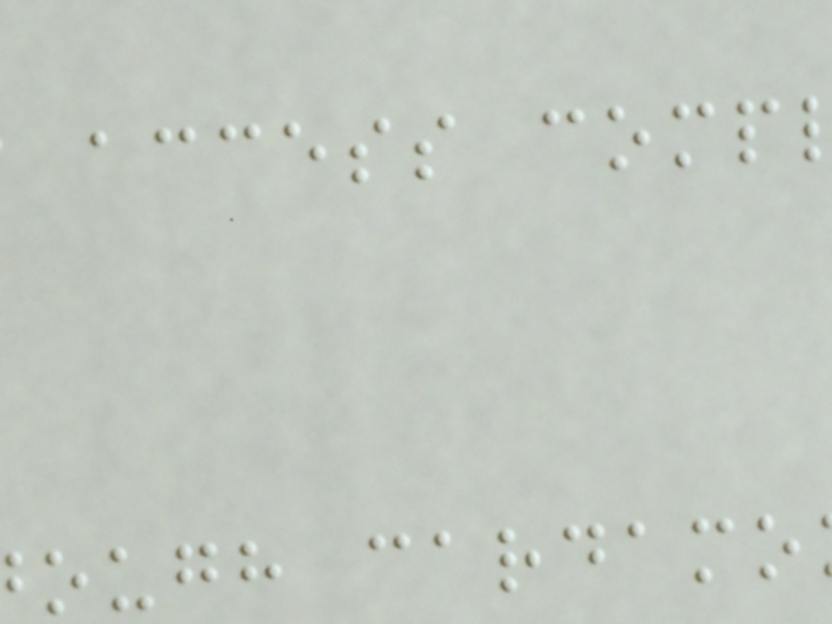access comp
ough cardamo
